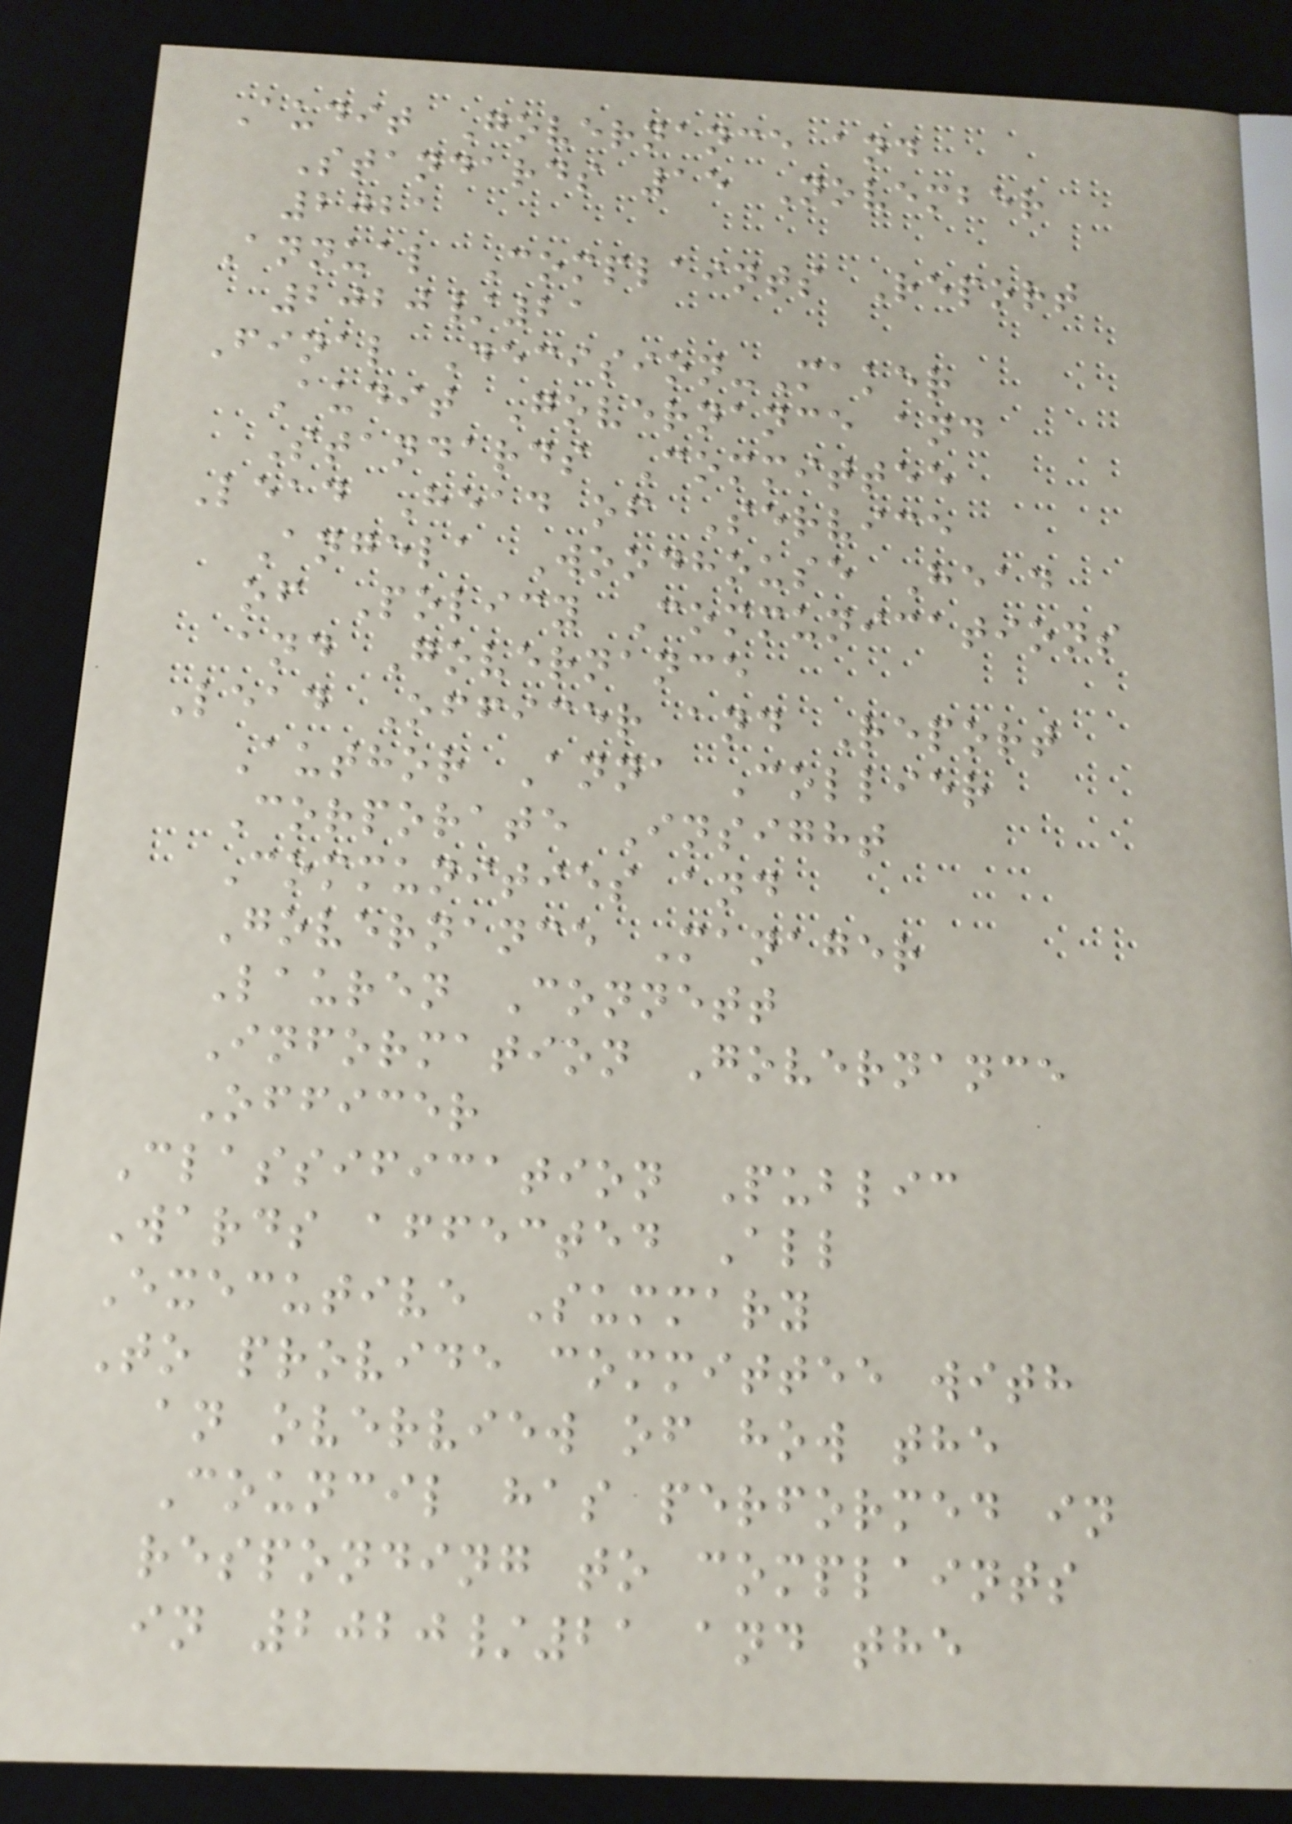Audit Governance and
Standards 15 November
2021
Annual Complaints Report
2020/21
Final Decision-Maker
Audit Governance and
Standards Committee
Lead Head of Service
Angela Woodhouse Head
of Policy Communications
and Governance
Lead Officer and Report
Author Anna Collier
Corporate Insight
Communities and
Governance Manager
Lauren Connett
Information Governance
Officer
Classification Public
Wards affected All
Executive Summary
To provide committee with
an overview of how the
Council has performed in
responding to complaints
in 2020/21 and the
